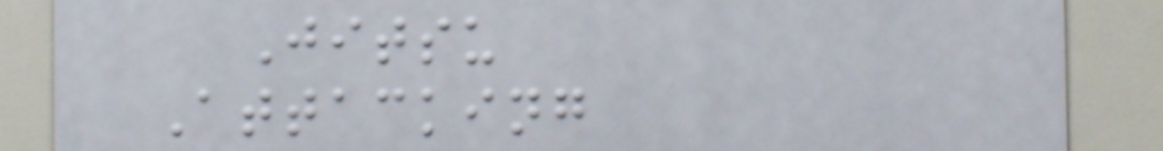Jitsu
Attacking
